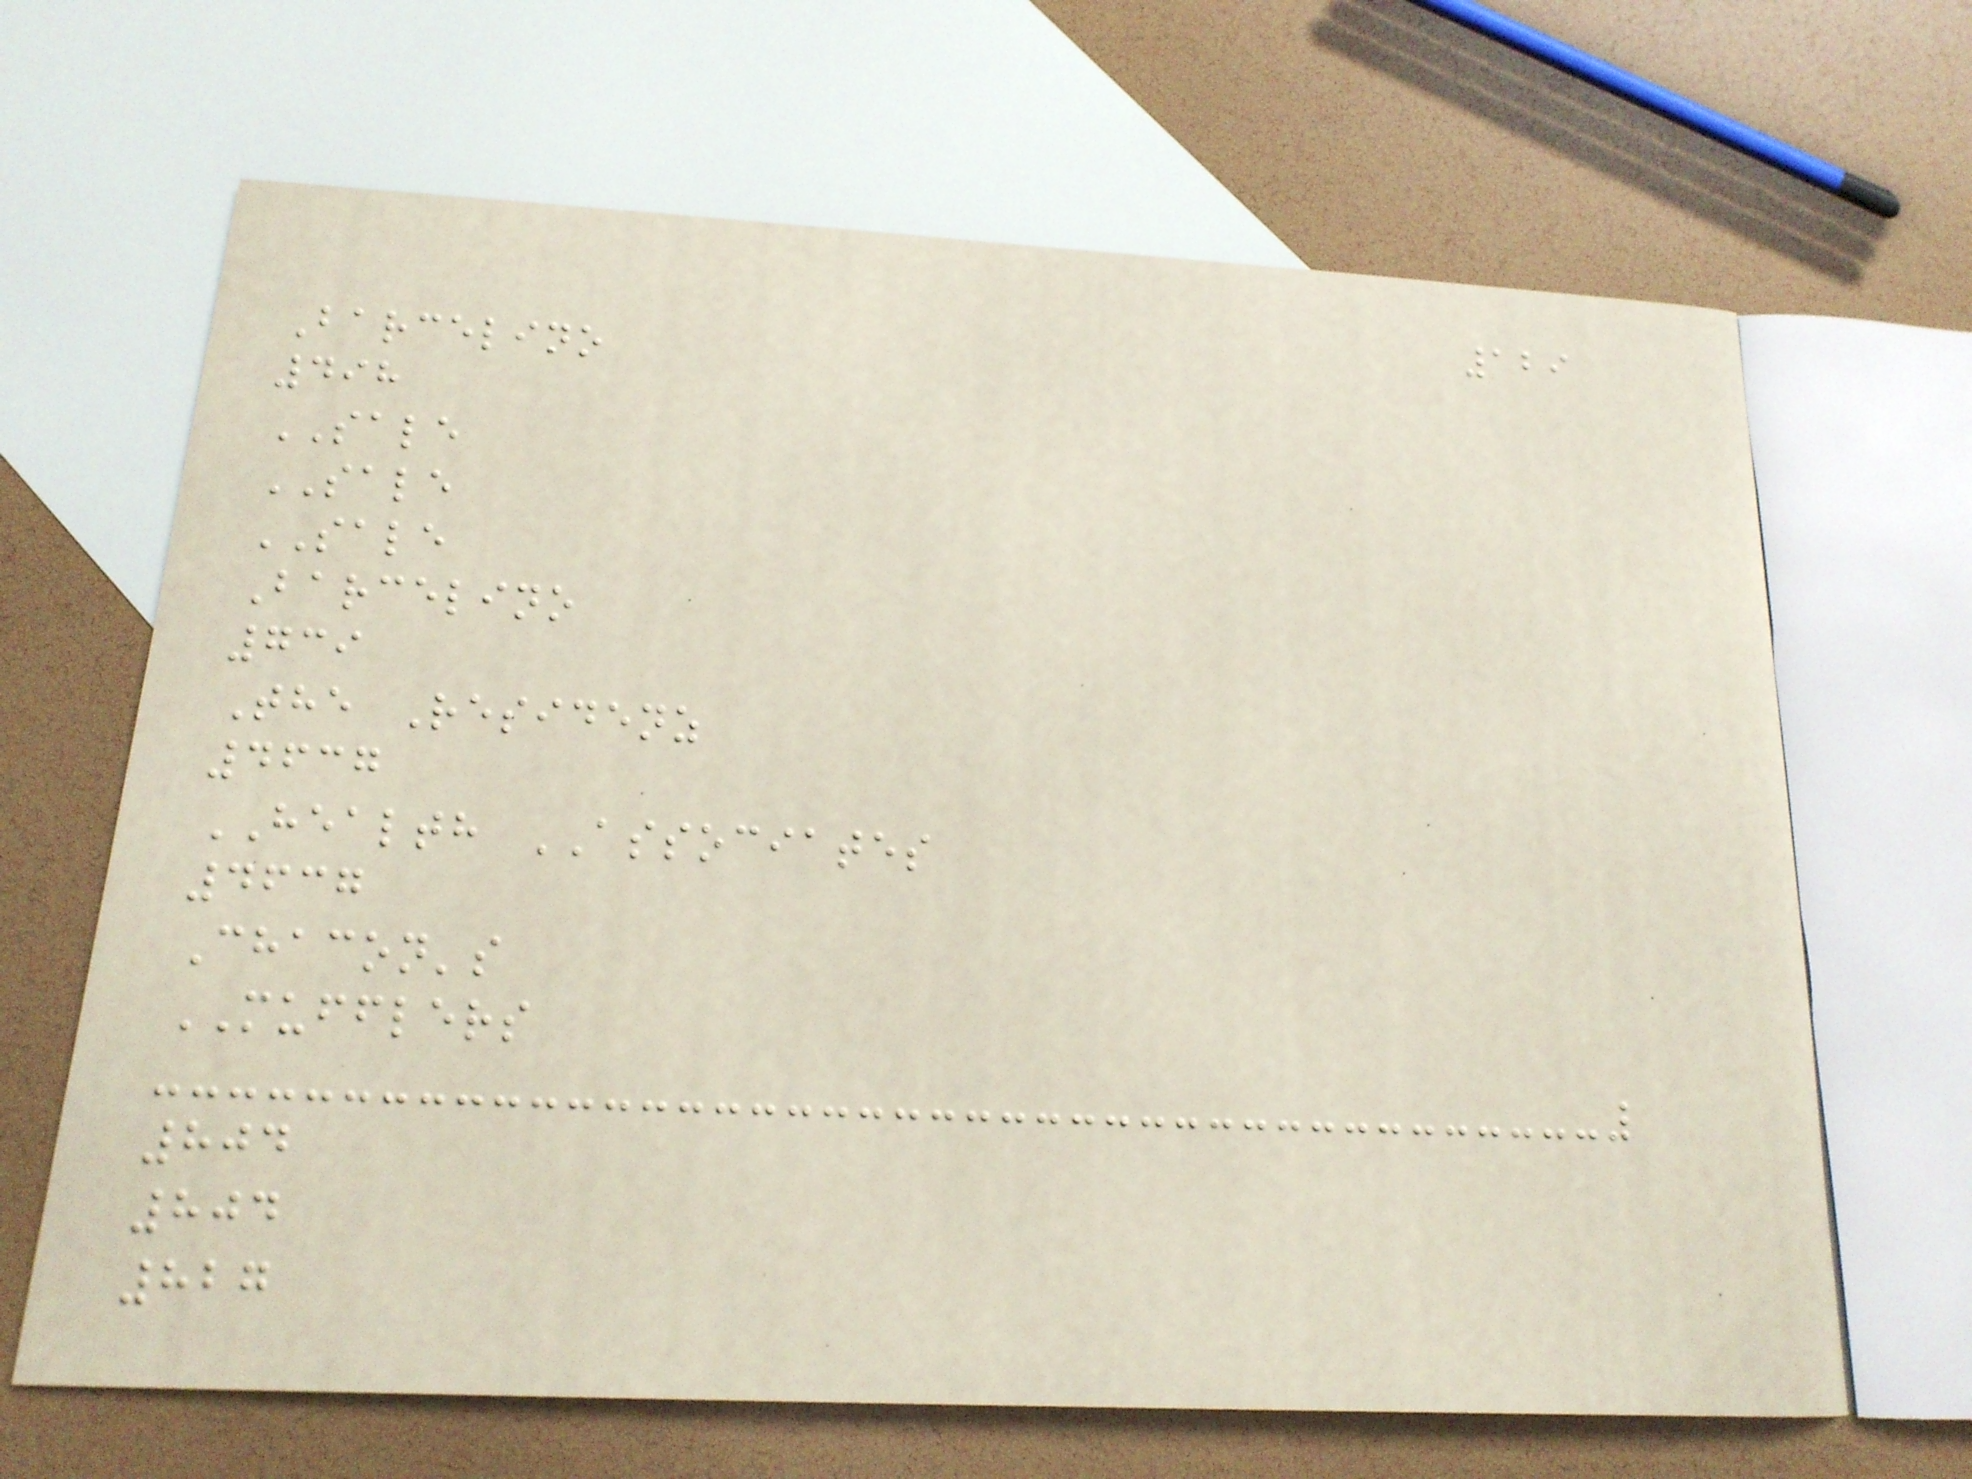129
Barcelino
498
SALE
SALE
SALE
Barcelino
739
The Residenz
4637
HEALTH ASSOCIATES
4637
Chacon's
MUFFLERS
804
804
827
